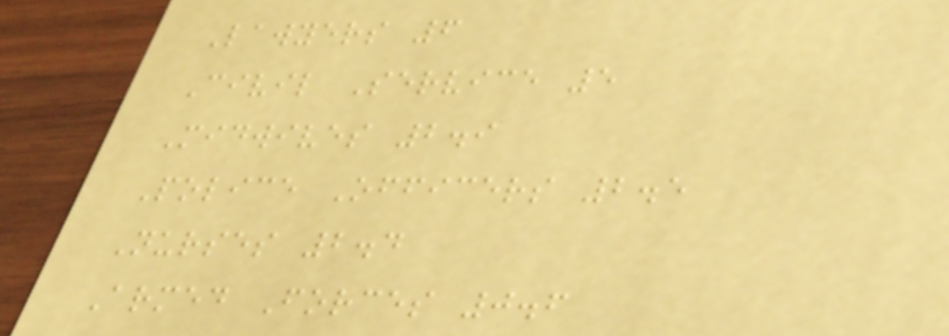Lawyers 6
Civil Service 5
Midwives 2.9
Police Officers 2.5
Nurses 2.4
Armed Forces 0.6
